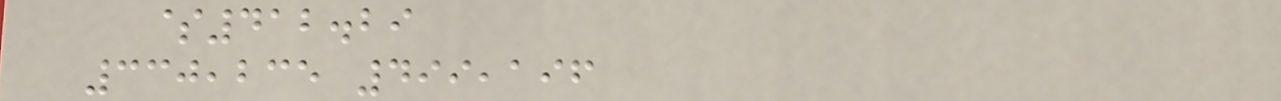$412.29
330,235 499,196
